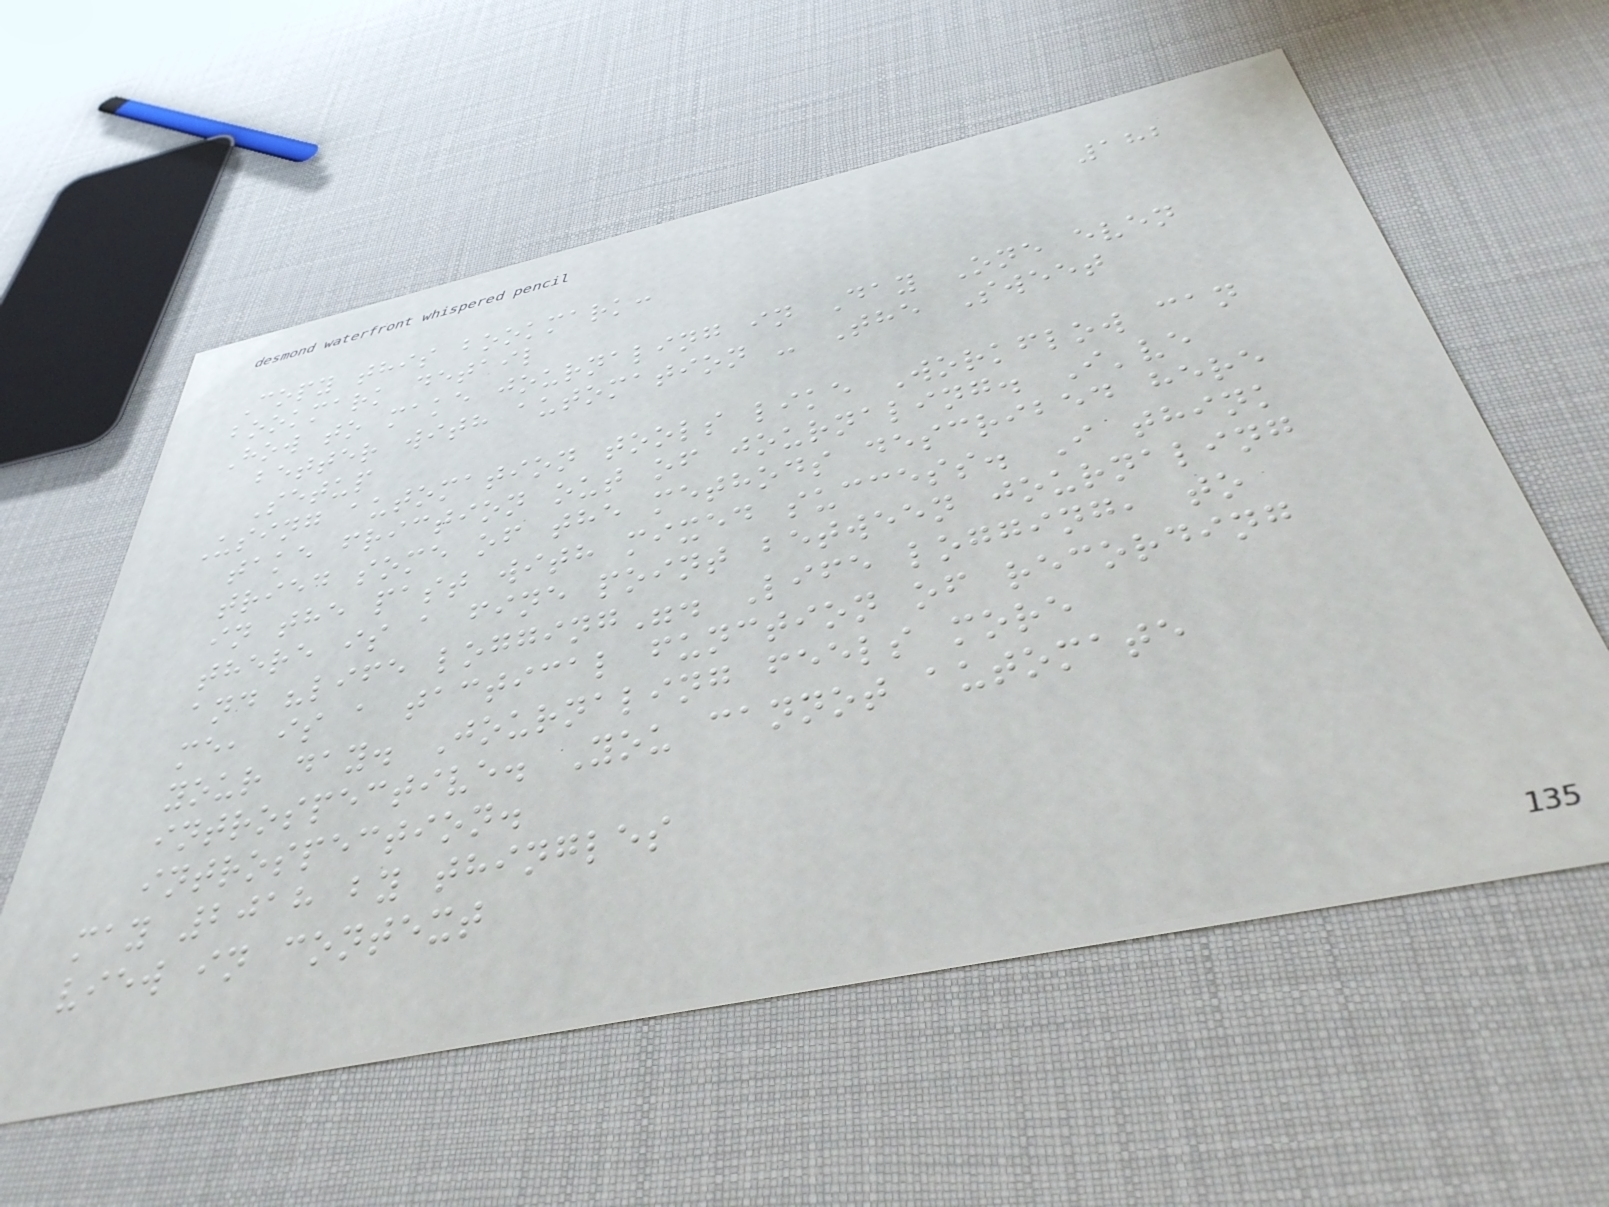182
Copy this bookmark:
bookmark detail
How to make journaling in Day One even
better with automation - The Sweet
Setup
Using automation tools like Workflow can
take friction out of journaling. I've
tried some of the methods described here
in the past with mixed success. I think
there is a fine point between journaling
and "life logging". Life logging, to
me, is a tactical function of recording
your day. Journaling feels more
introspective. You cannot automate
introspection.
may 2018 by thingles
view in context
